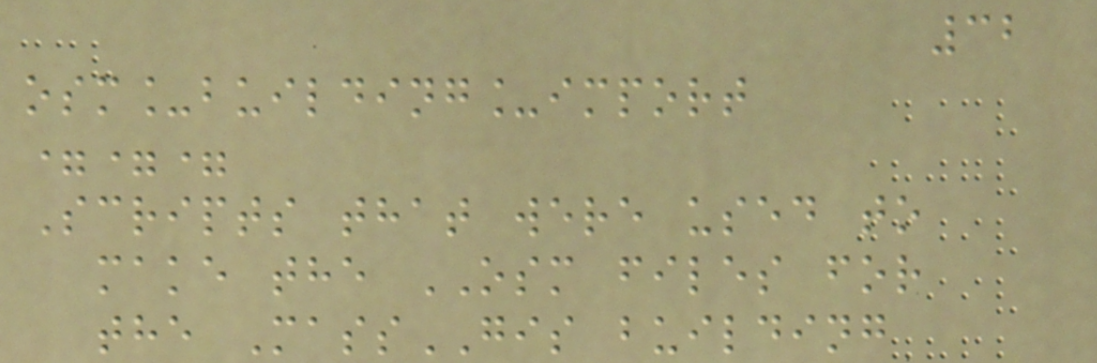32
osm_building_import
===
Scripts that were used to
make the OSM files for
the MassGIS building
